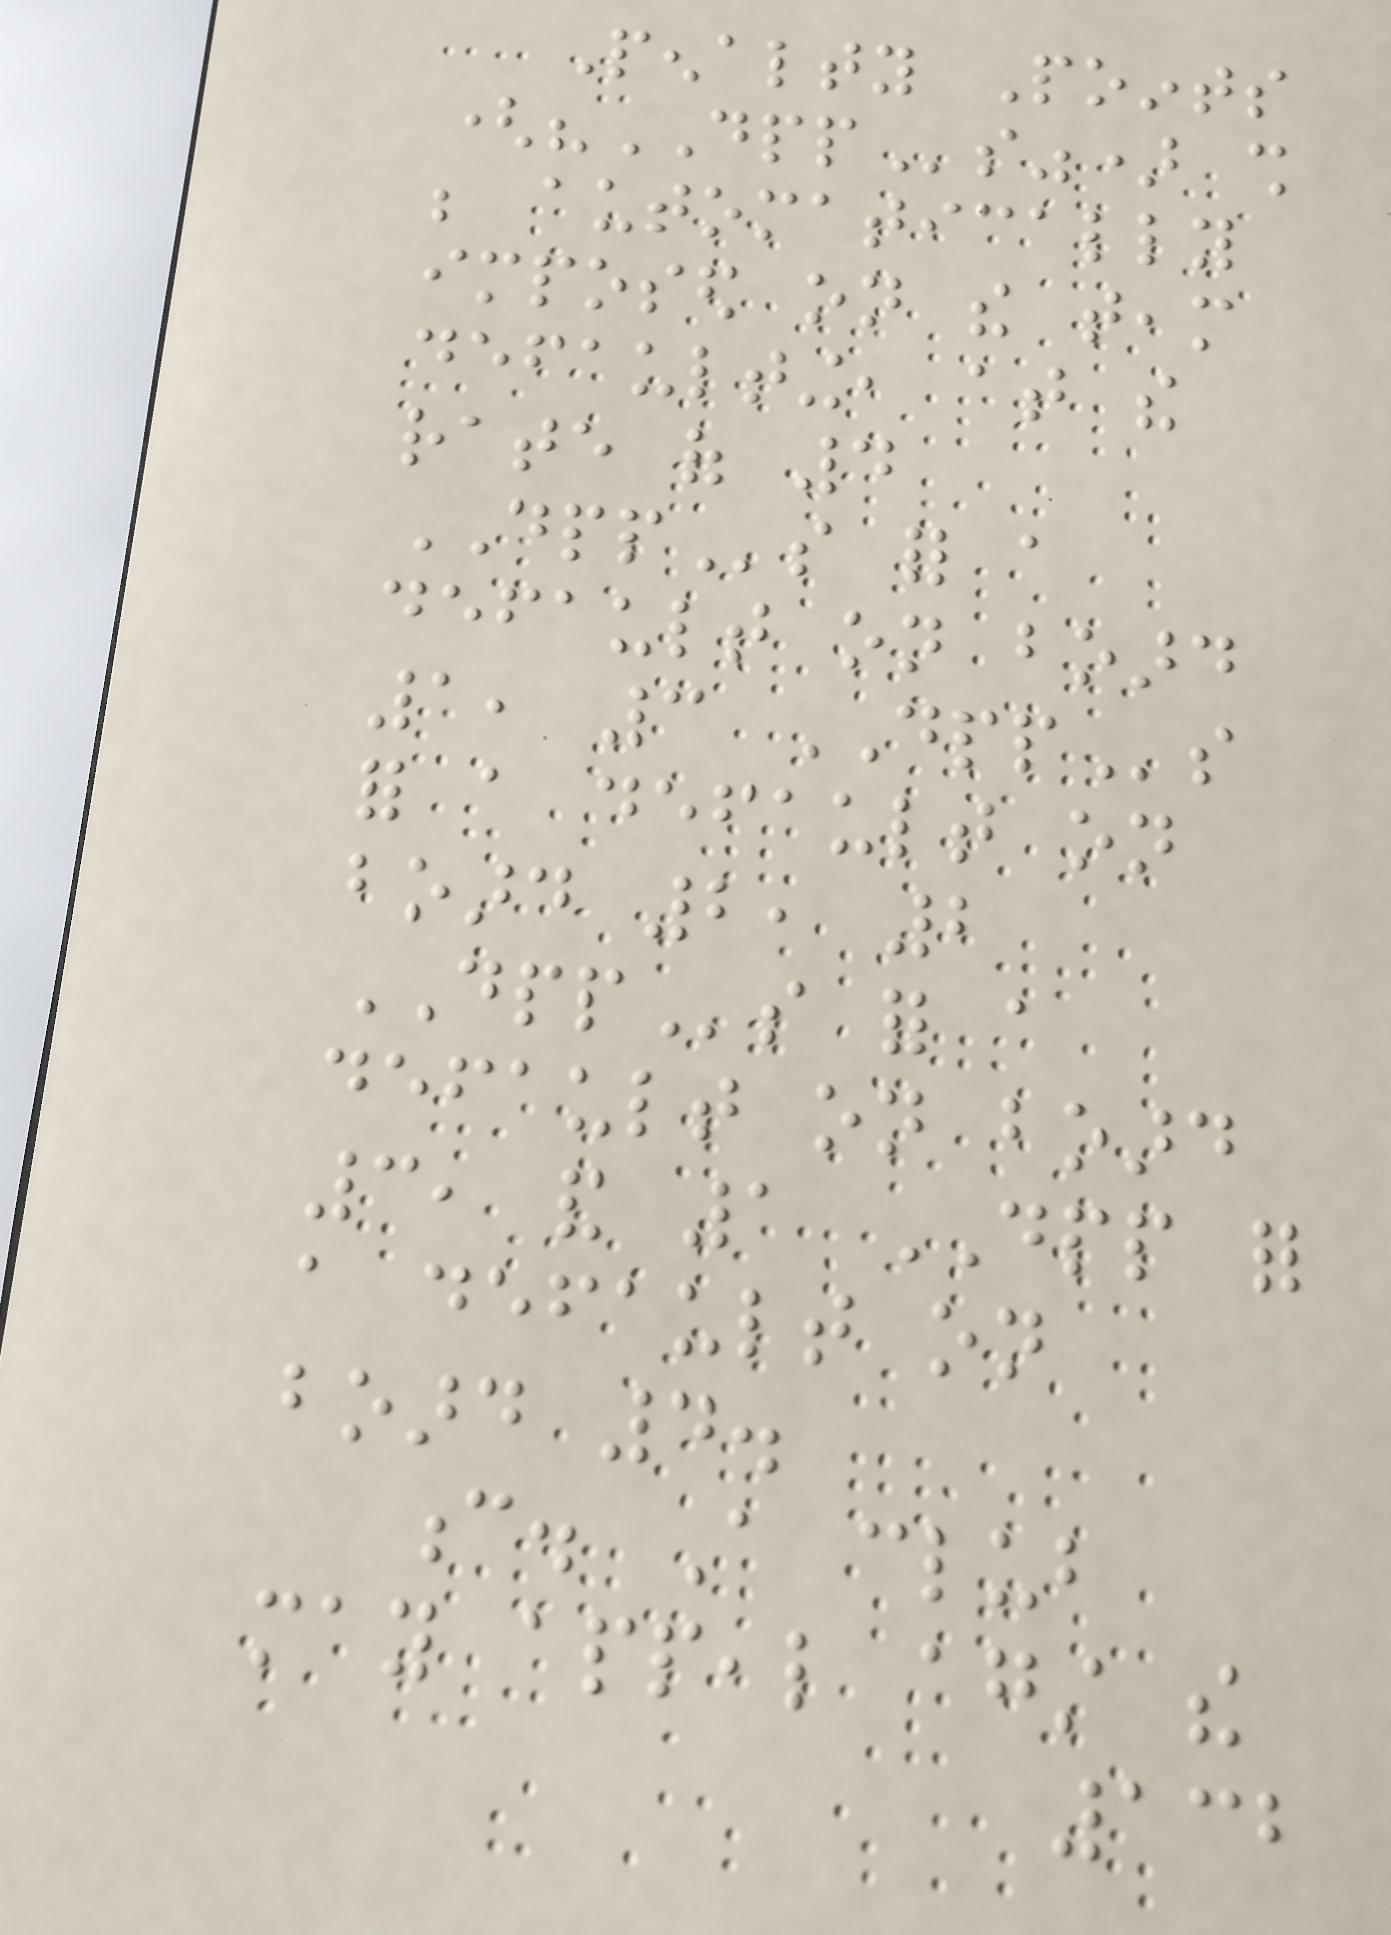Penalty Points
("DPPs") shall
be automatically
imposed on the team
defaulting, at the
rate of 4
DPPs for a
default on board
1, 3 DPPs
for a default on
board 2, 2
DPPs for a
default on board
3, and 1 DPP for
a default on
board 4.
c. A club
may appeal against the
132
